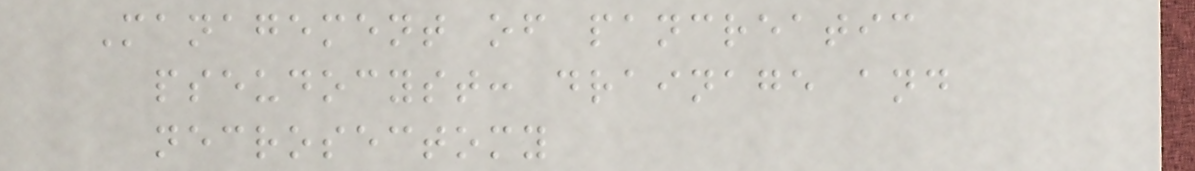Management of pancreatic
pseudocyst: drainage and
necrosectomy
